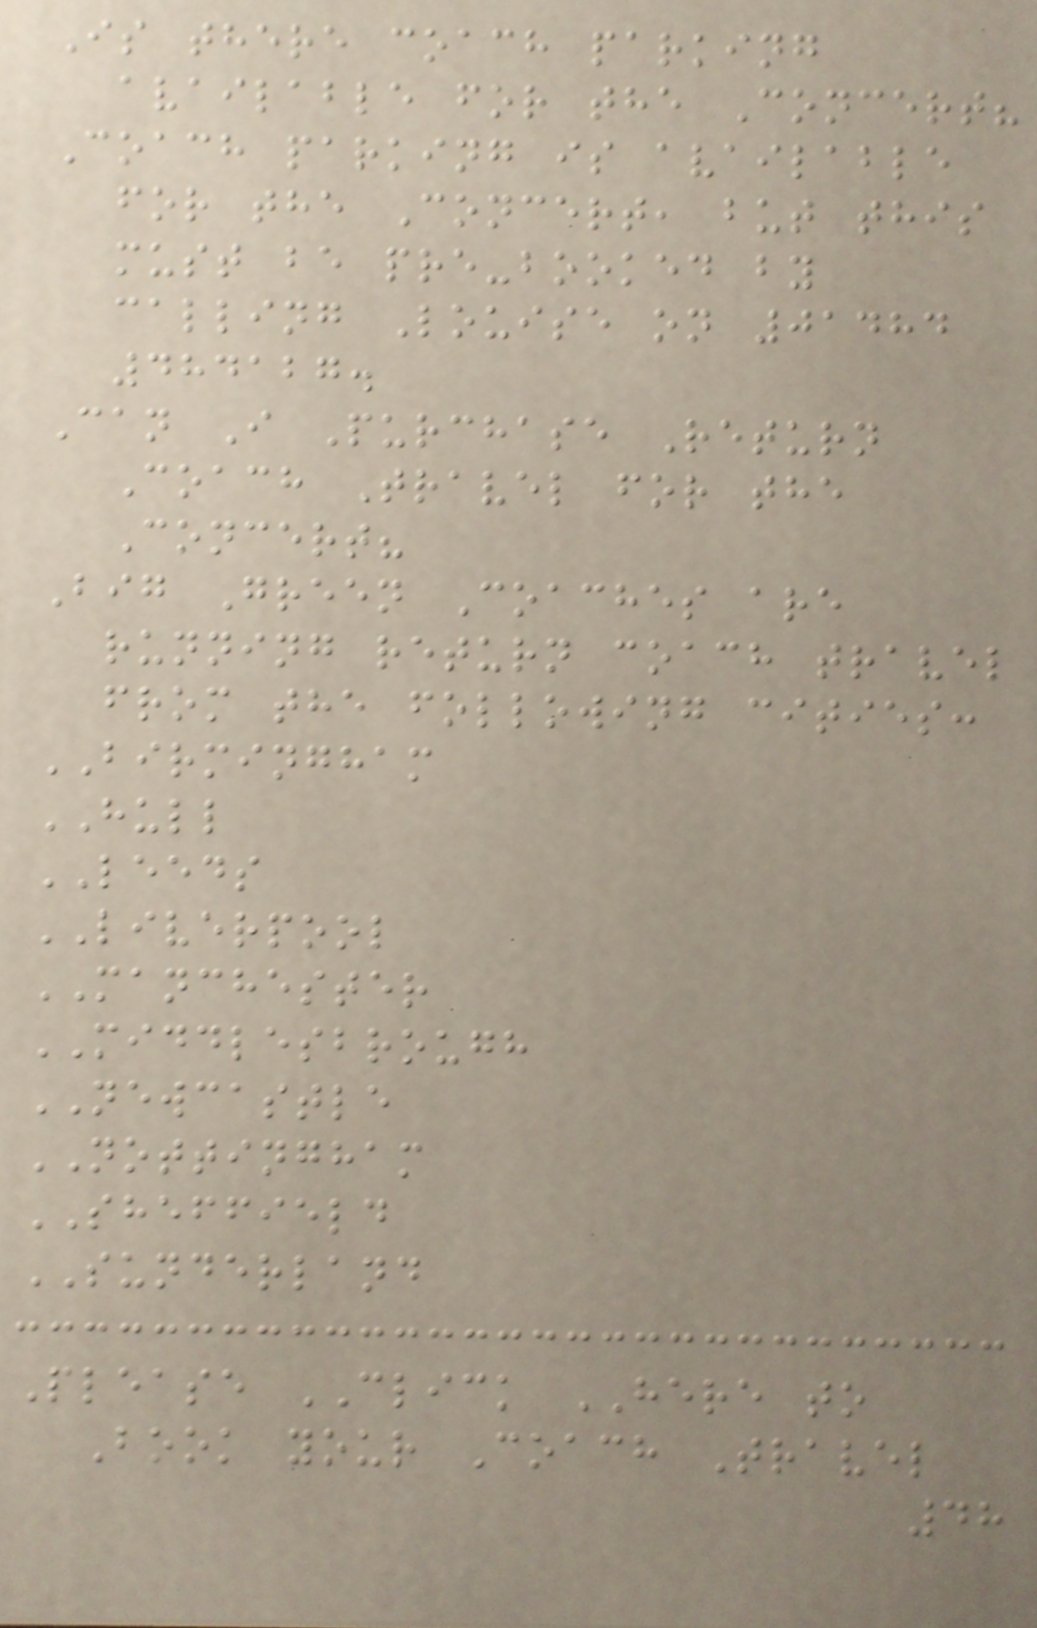Is there coach parking
available for the Concert?
Coach parking is available
for the Concert, but this
must be pre-booked by
calling Louise on 01484
484127.
Can I Purchase Return
Coach Travel for the
Concert?
Big Green Coaches are
running return coach travel
from the following cities:
BIRMINGHAM
HULL
LEEDS
LIVERPOOL
MANCHESTER
MIDDLESBROUGH
NEWCASTLE
NOTTINGHAM
SHEFFIELD
SUNDERLAND
Please CLICK HERE to
Book your Coach Travel
48
